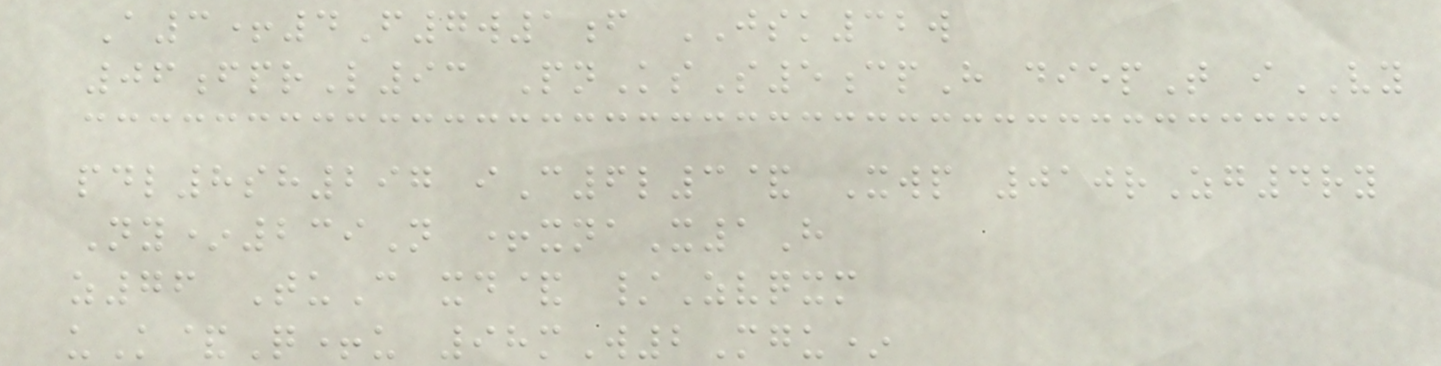A3+4F7w1f JSK32w
06fprL93 PnKsS5cpH diepT iVY
pdl8sh297 iC6l3& Xwp 010rZg4ry
Ny*239N +xnaX1H
z76 TuC xd& /Zvqxm
uK&Q+u 98mW2Mgu*
